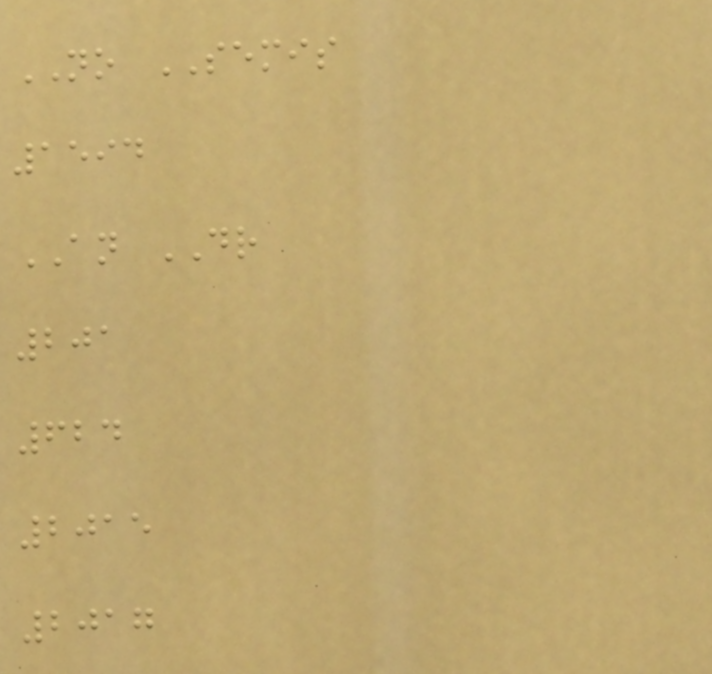NO SEMIS
1594
AN DR
201
624
2015
2017
